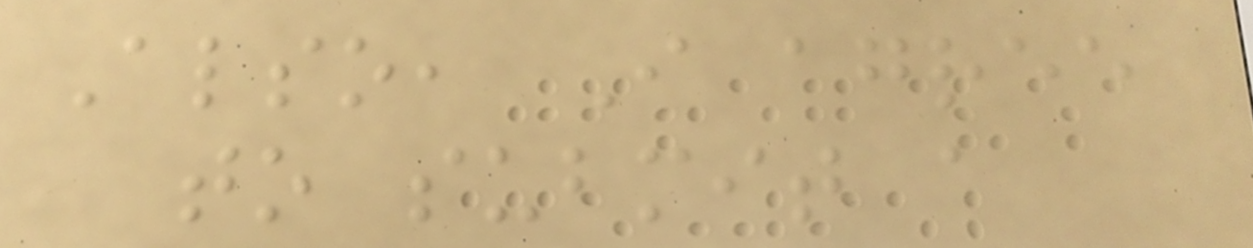Also, I agree
to submit a
